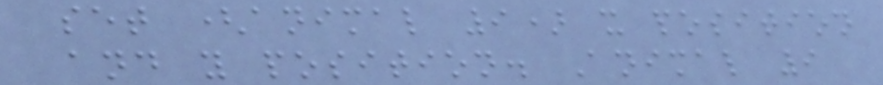set (animal 9) x position
and y position. Animal 9
